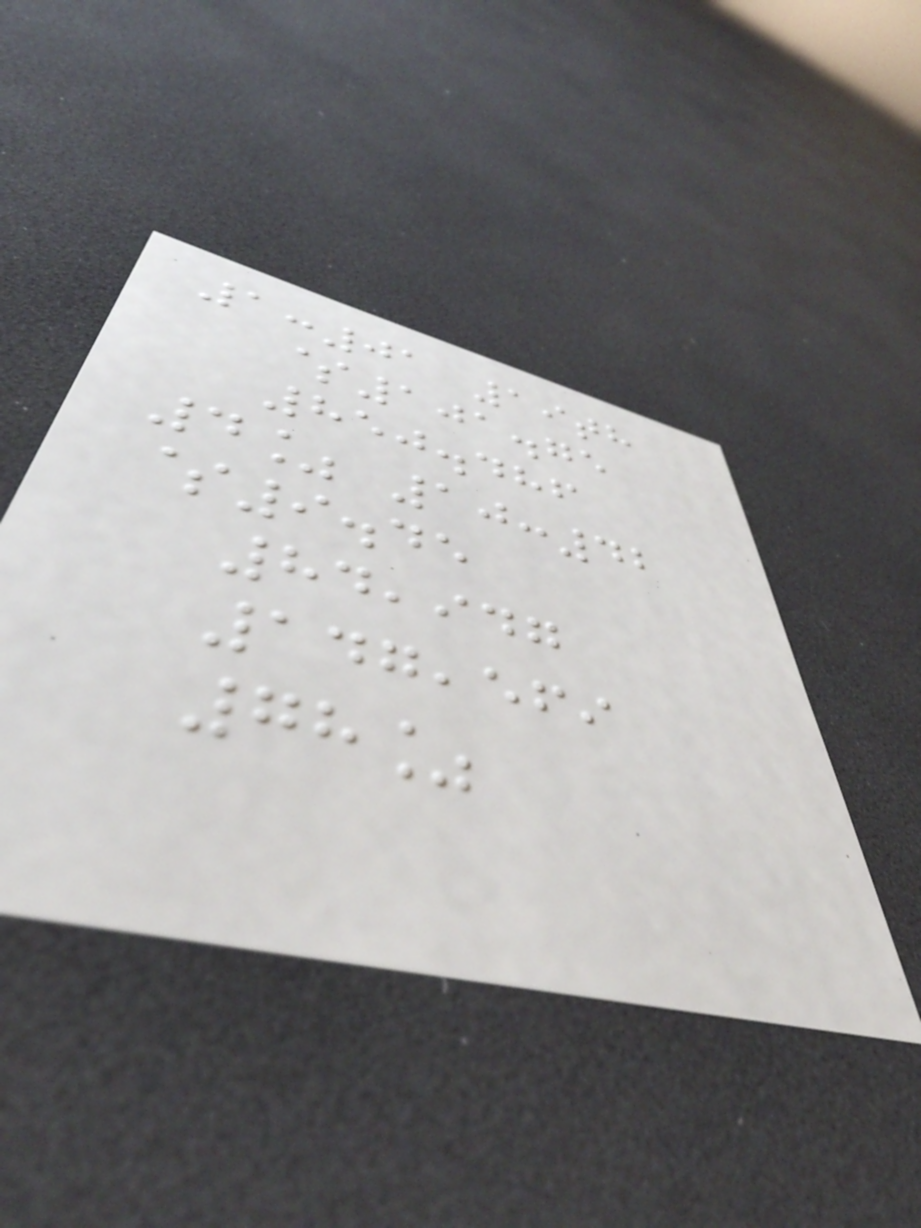1:01 19th
$101.75
850.486
4% 10:42
$9.45
84,947
147,569
78%
